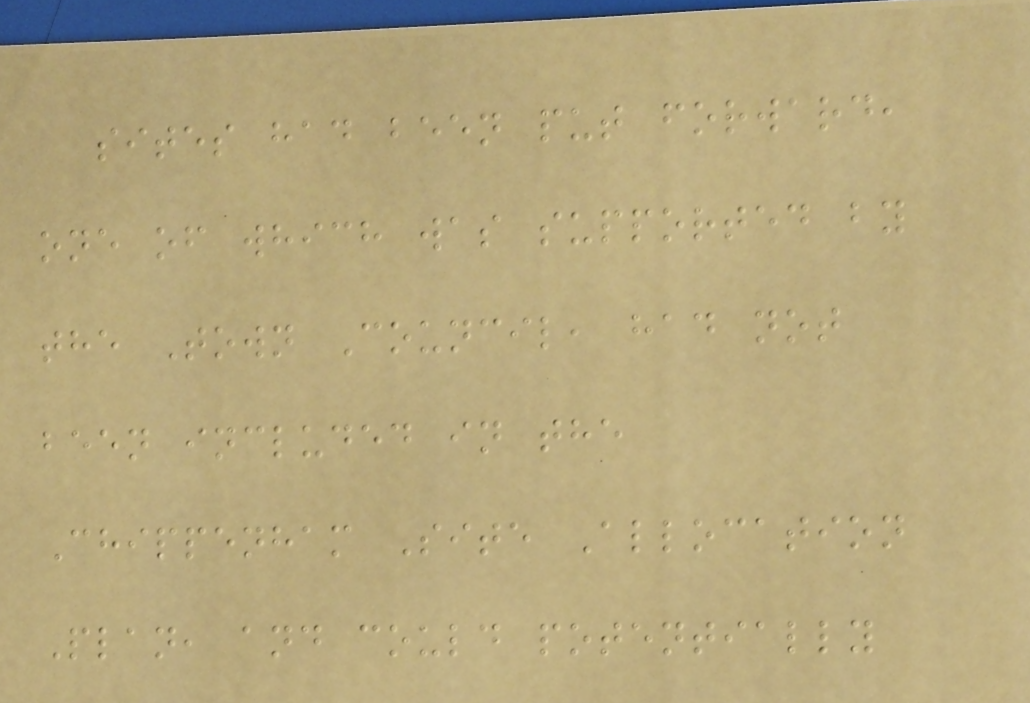sites had been put forward,
one of which was supported by
the Town Council, had not
been included in the
Chippenham Site Allocation
Plan, and could potentially
